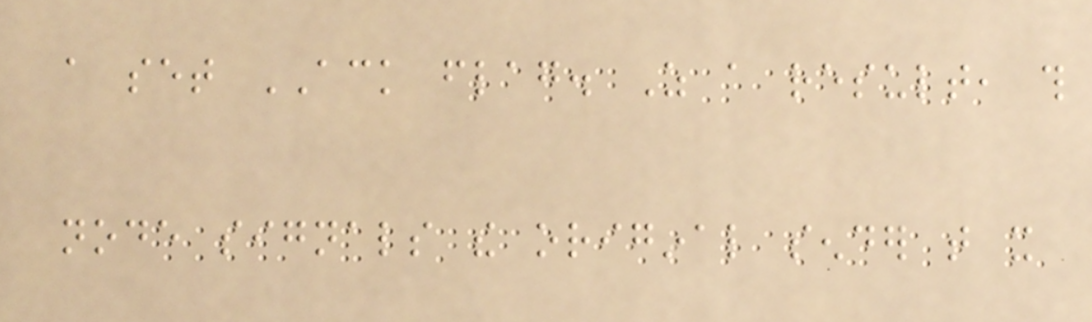a set ACK flag. As a result, this
node signals the original sender that it
